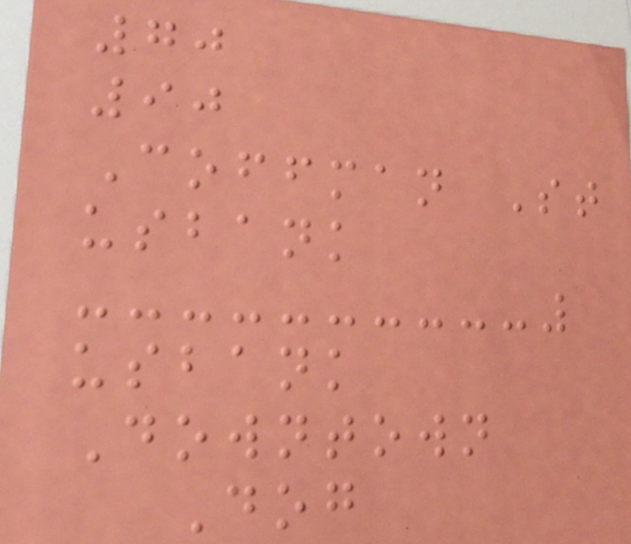70
90
Coffman St
usbank
usbank
Downtown
Dog
